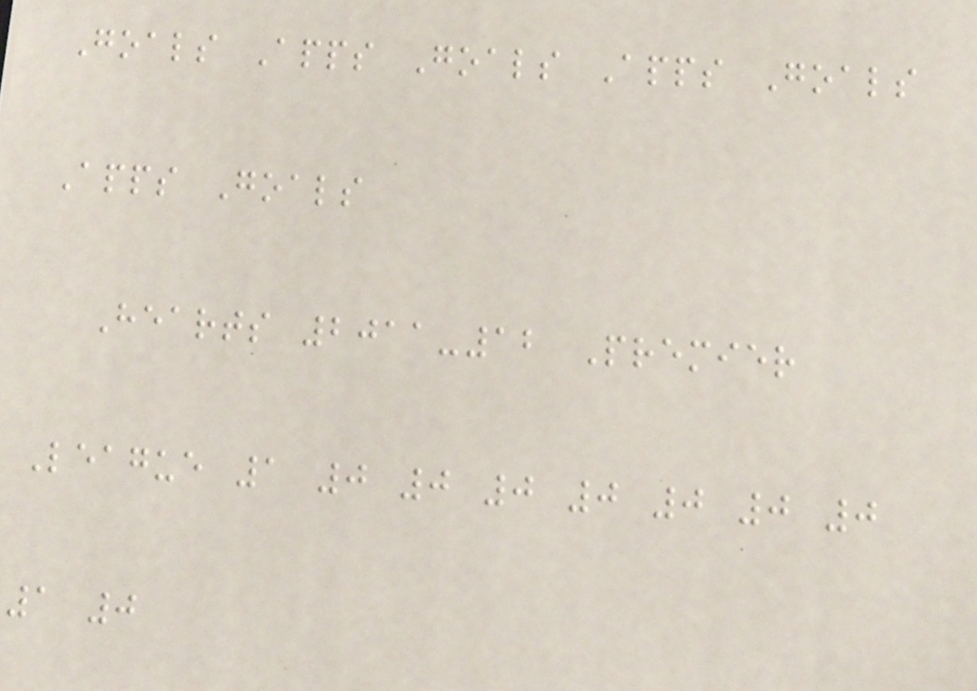Goals Apps Goals Apps Goals
Apps Goals
Hearts 2011-12 Premier
League 1 0 0 0 0 0 0 0
1 0
